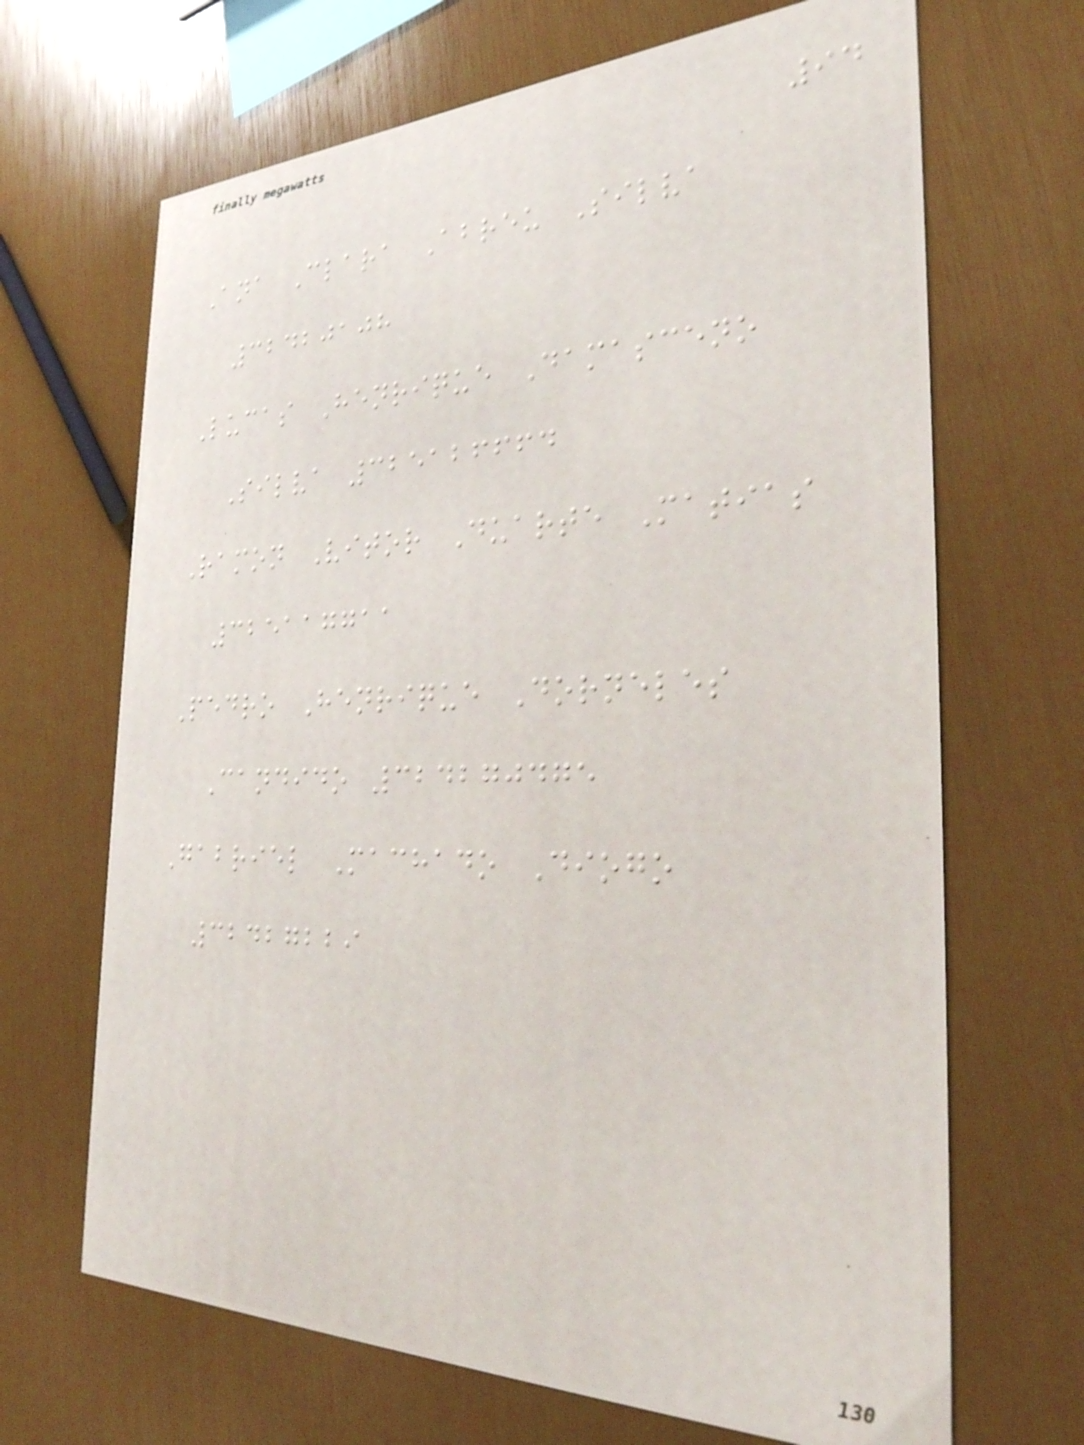94
Ana Clara Abreu Silva
32420108
Lucas Henrique Damasceno
Silva 325126664
Ramon Vitor Duarte Matias
325117711
Pedro Henrique Dorneles
Candido 324270475
Gabriel Machado Diogo
32427229
